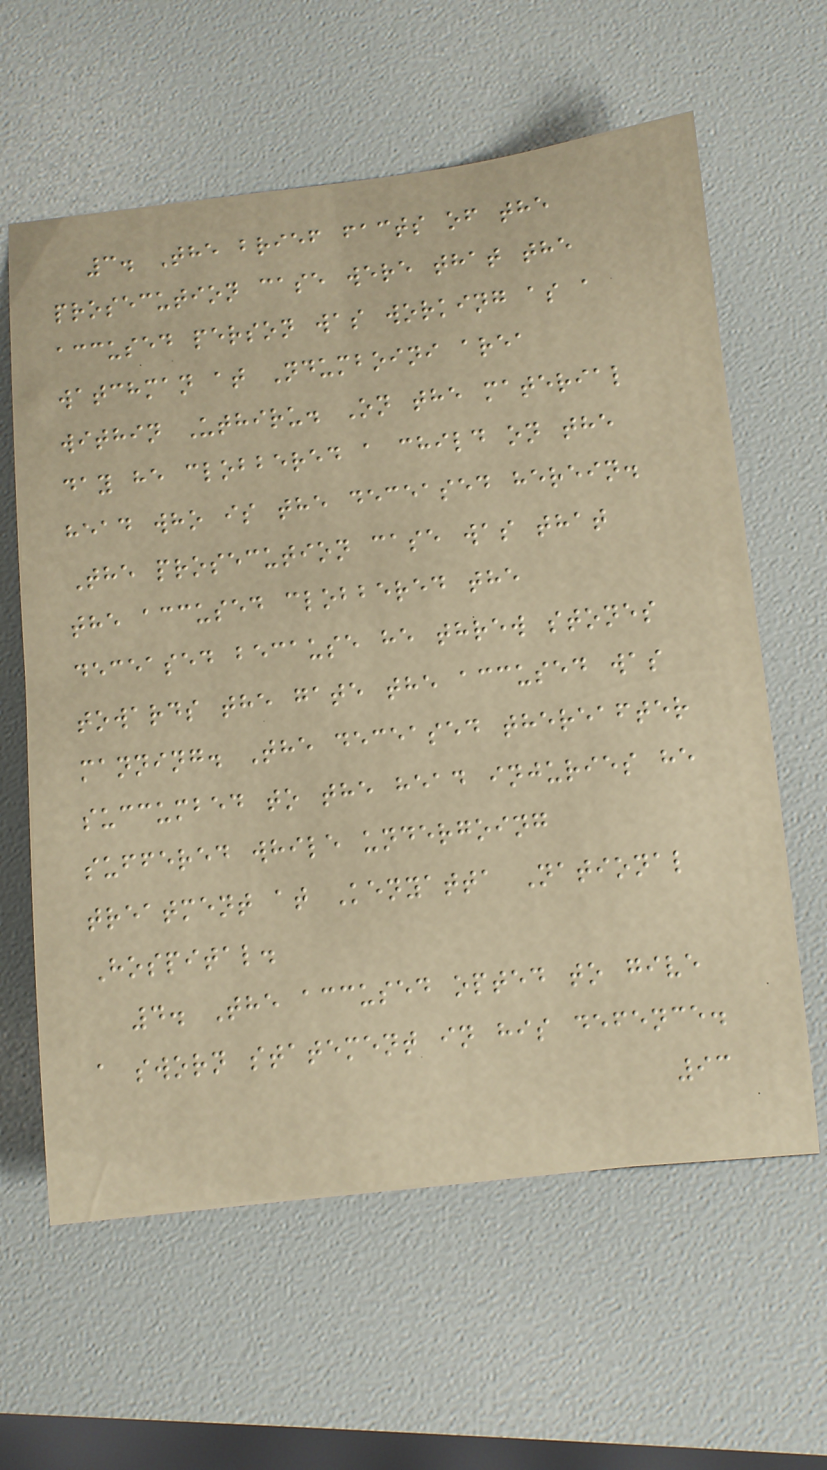3. The brief facts of the
prosecution case were that the
accused person was working as a
watchman at Ndumboini area
within Uthiru. On the material
day he clobbered a child on the
head who is the deceased herein.
The prosecution case was that
the accused clobbered the
deceased because he threw stones
towards the gate the accused was
manning. The deceased thereafter
succumbed to the head injuries he
suffered while undergoing
treatment at Kenyatta National
Hospital.
4. The accused opted to give
a sworn statement in his defence.
93
